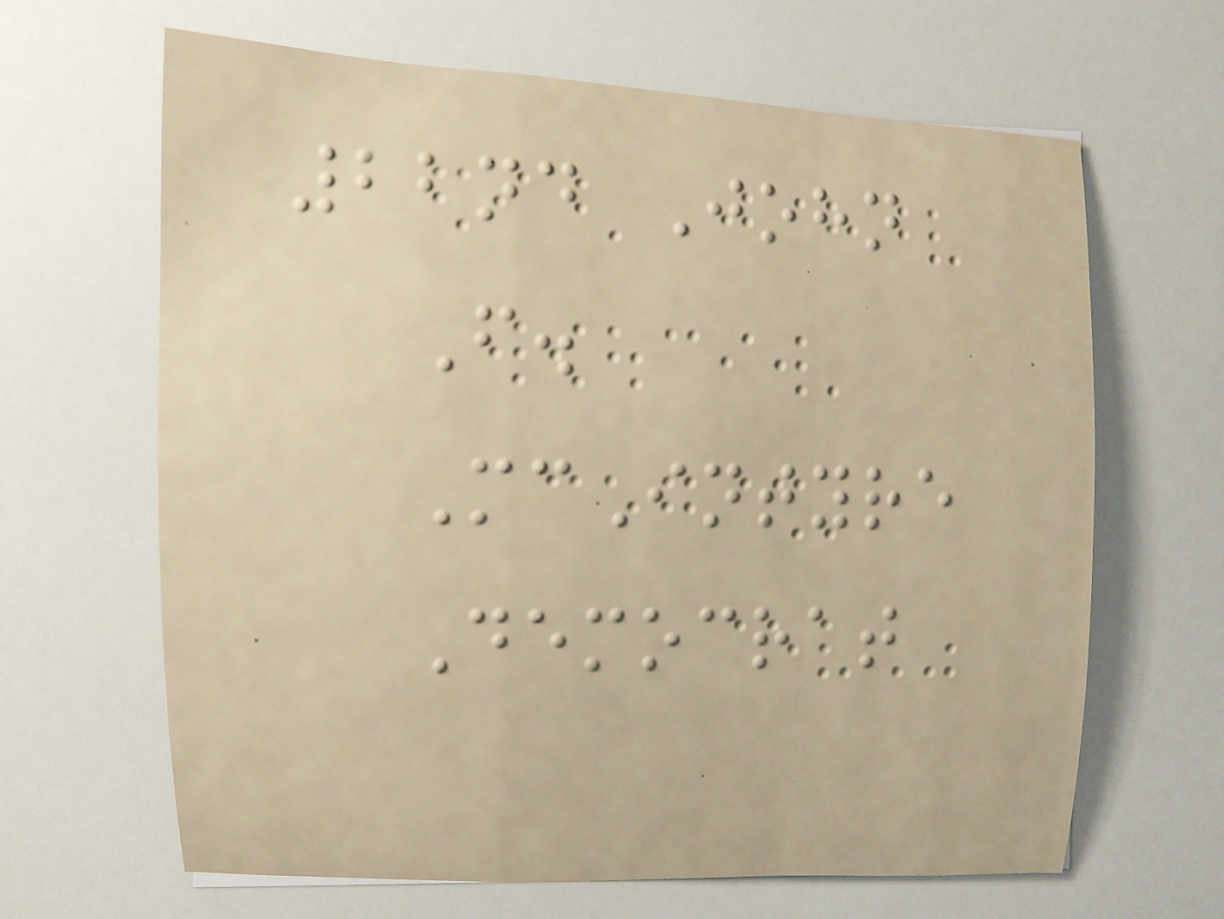22nd John
F.
McIntyre
Democrat
